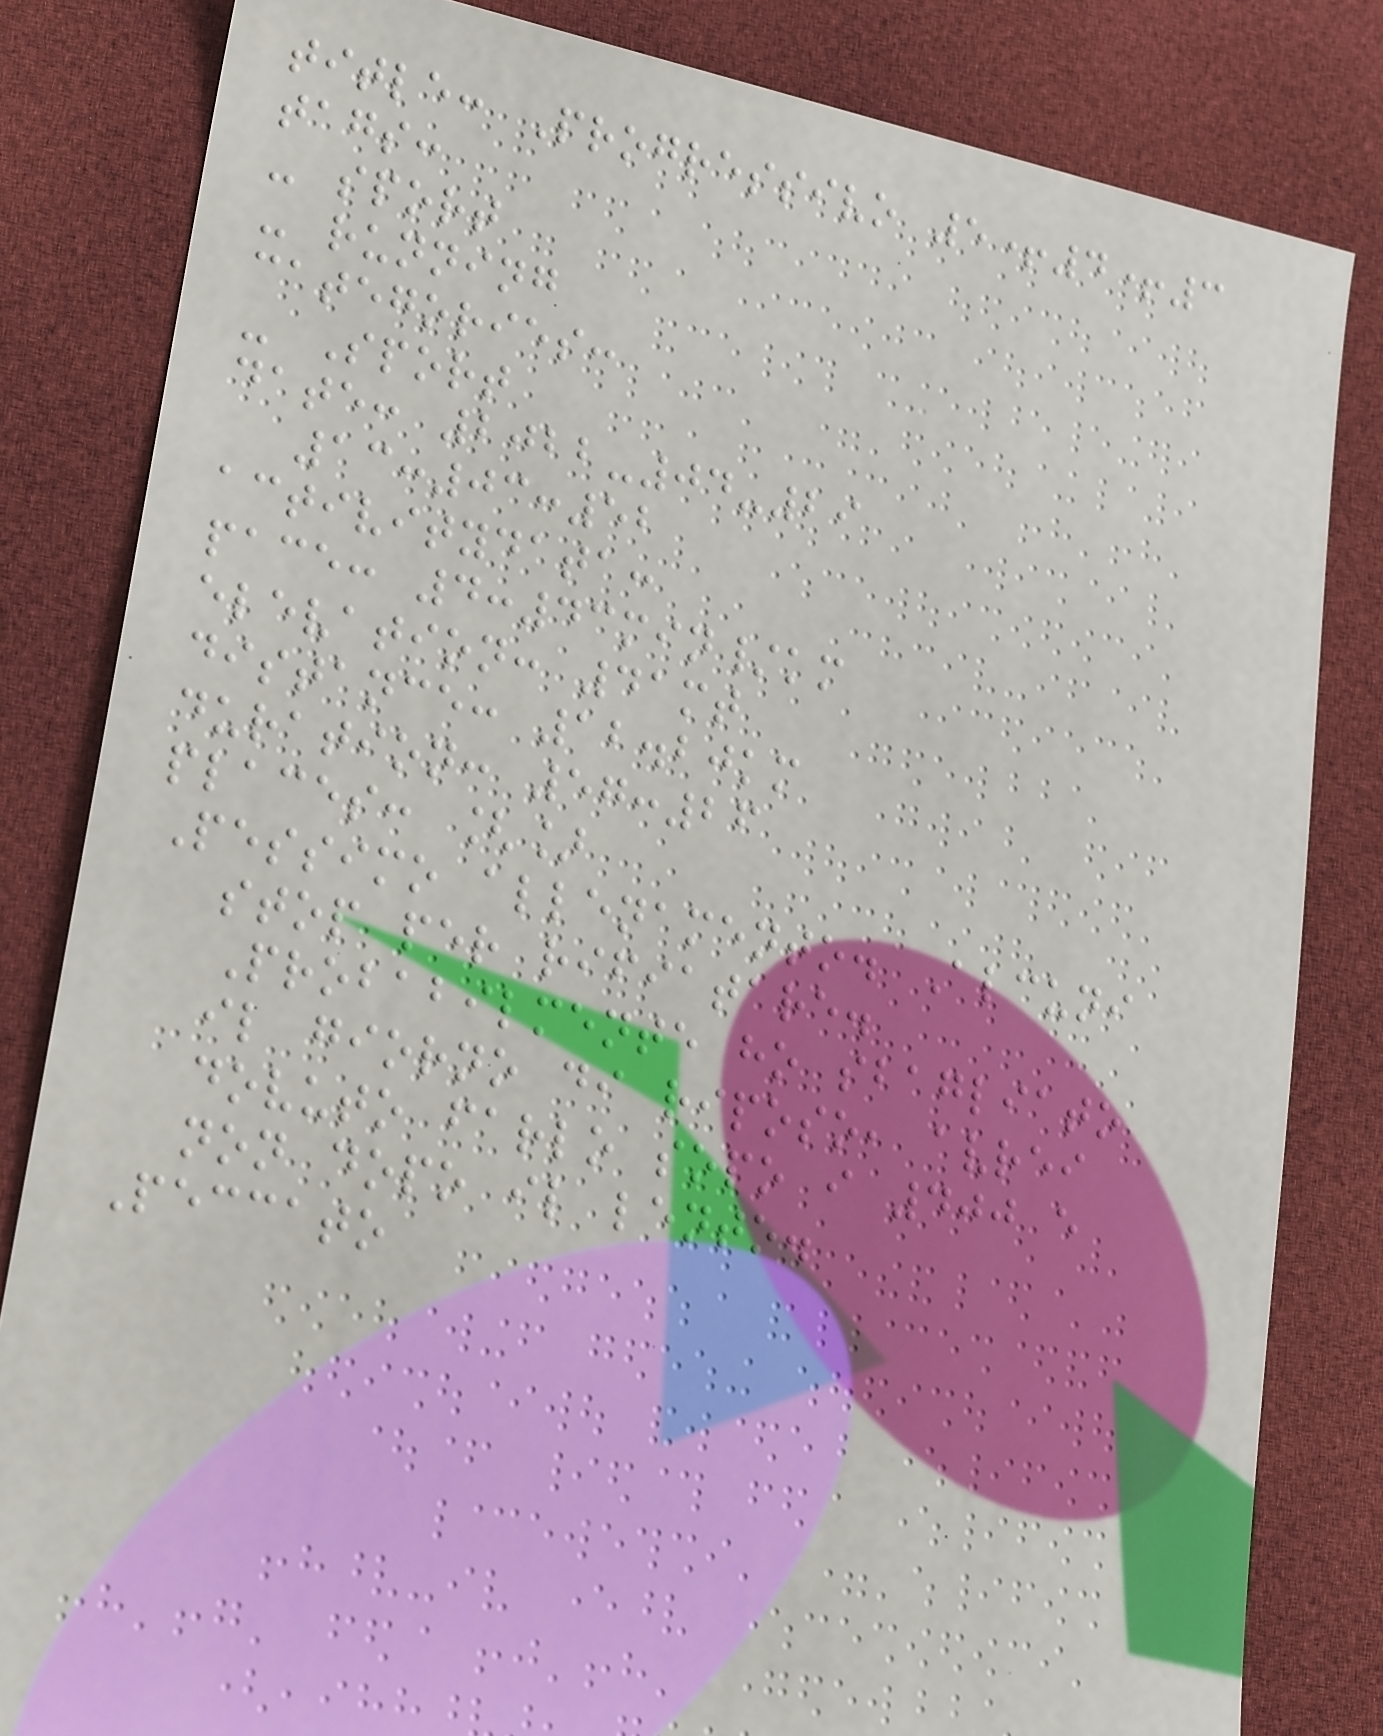title: Progressivo 5+4+3
tags:
- sport
- running
categories:
- Sport
date: 2022-04-29
13:03:52
activitydata:
pace: 4:43min/km
elevation: 41mt
distance: 12.20km
duration: 57:26
places: []
Pessimo allenamento. Alcuni
stop per rifiatare.
Probabilmente ho sbagliato
il giorno di riposo, avrei
dovuto farlo sopo i 400 e
non dopo il lento.
Peccato
